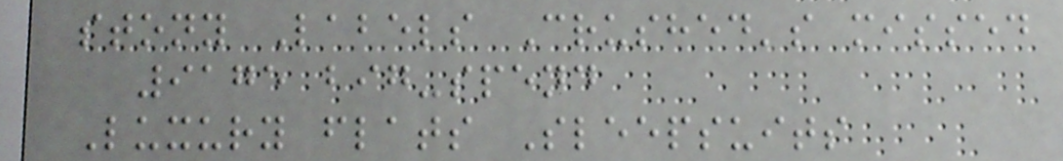stony Labels Crushed's missed
9175 big-spend
Luxury flats Sleepsuits
